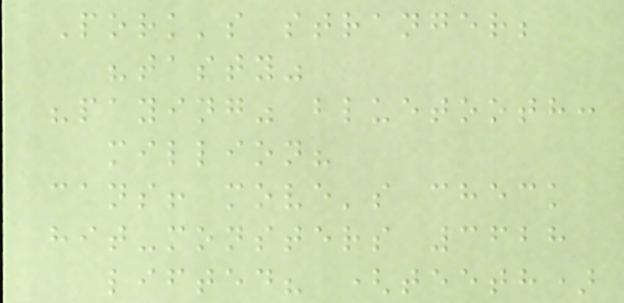Pork's stranger;
"tasty"
"paying" bluetooth:
million?
cans! move's check
hit-monsters 3628
lifted? (teeth)
